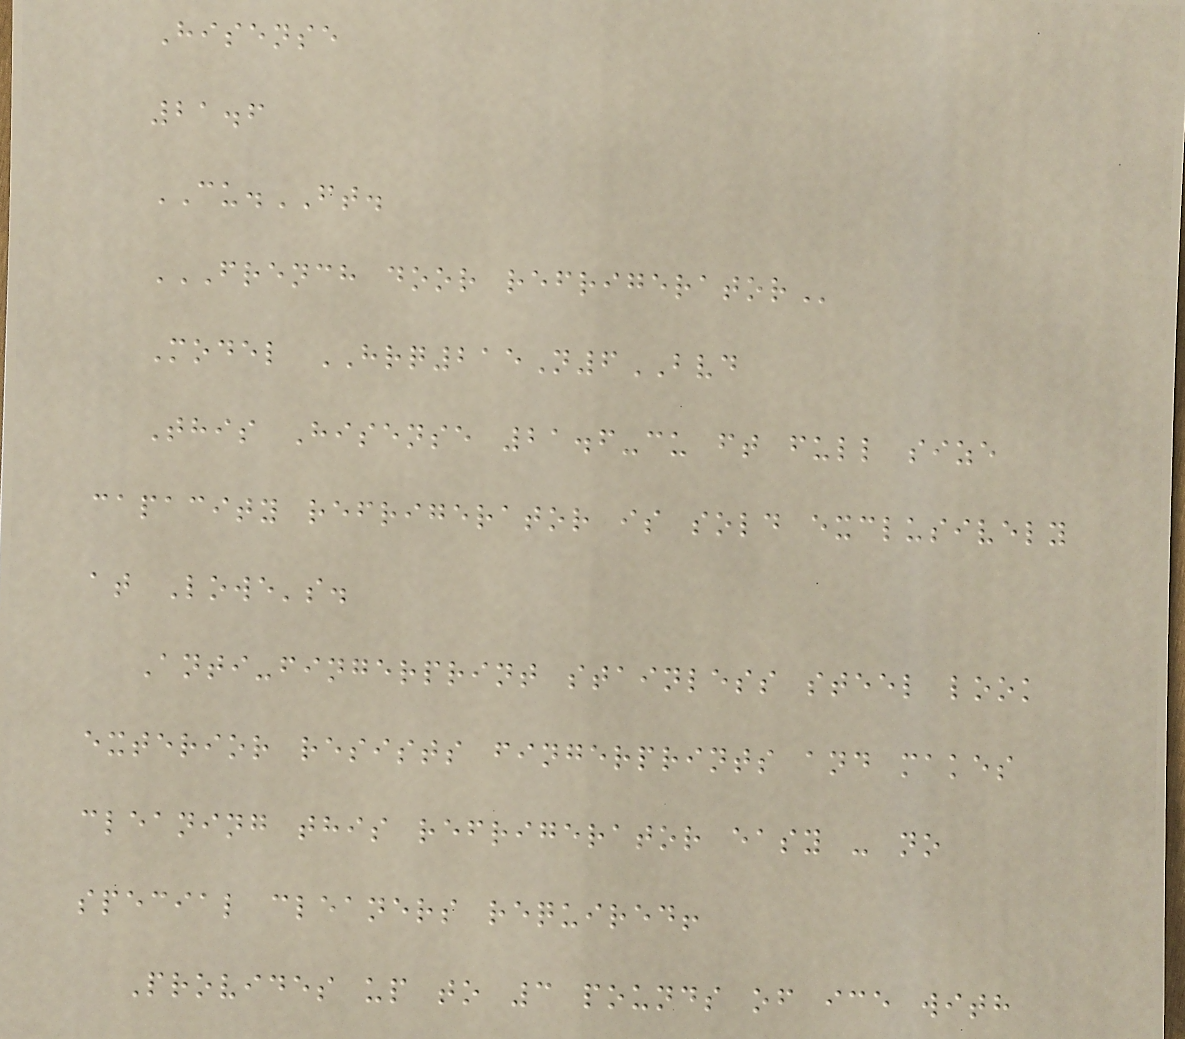Hisense
21.6
CU.FT.
FRENCH DOOR REFRIGERATOR
Model HRQ215N6BVD
This Hisense 21.6-cu ft full size
capacity refrigerator is sold exclusively
at Lowe's.
Anti-fingerprint stainless steel look
exterior resists fingerprints and makes
cleaning this refrigerator easy - no
special cleaners required!
Provides up to 3 pounds of ice with
